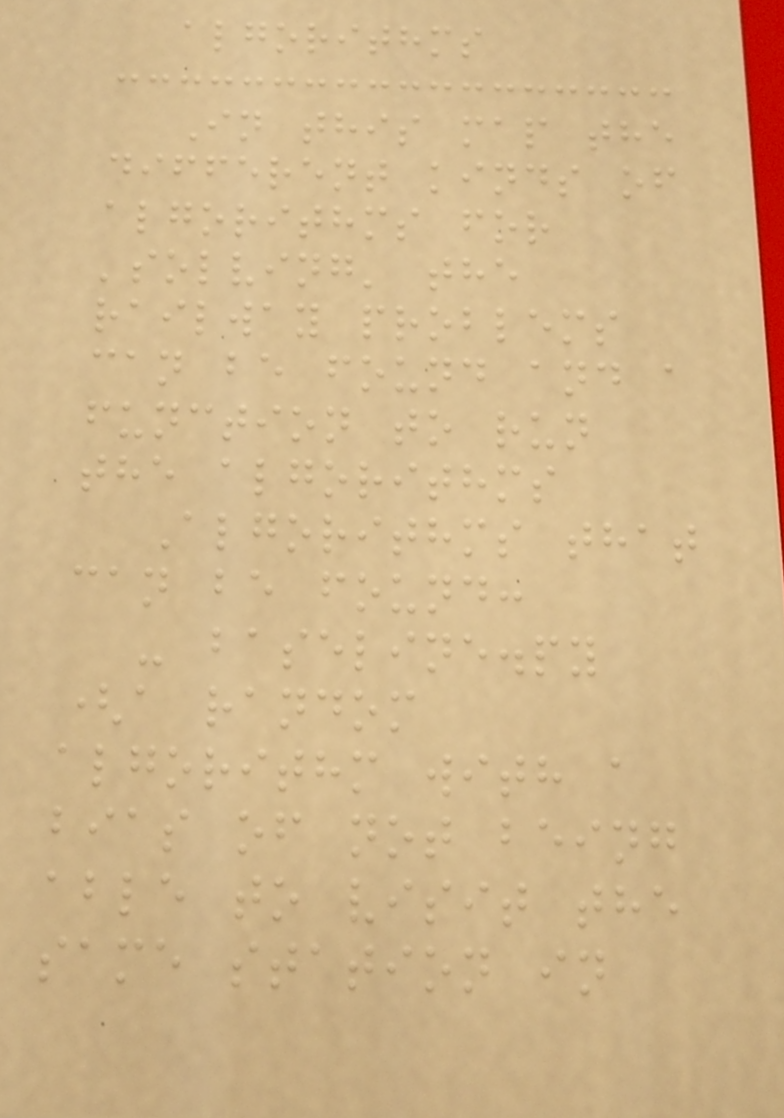algorithms
In this map the
different kinds of
algorithms for
'solving' the
railway problems
can be found and a
function to run
the algorithms
Algorithms that
can be found:
- baseline.py
(a random
algorithm with a
bias of not being
able to visit the
same station in
